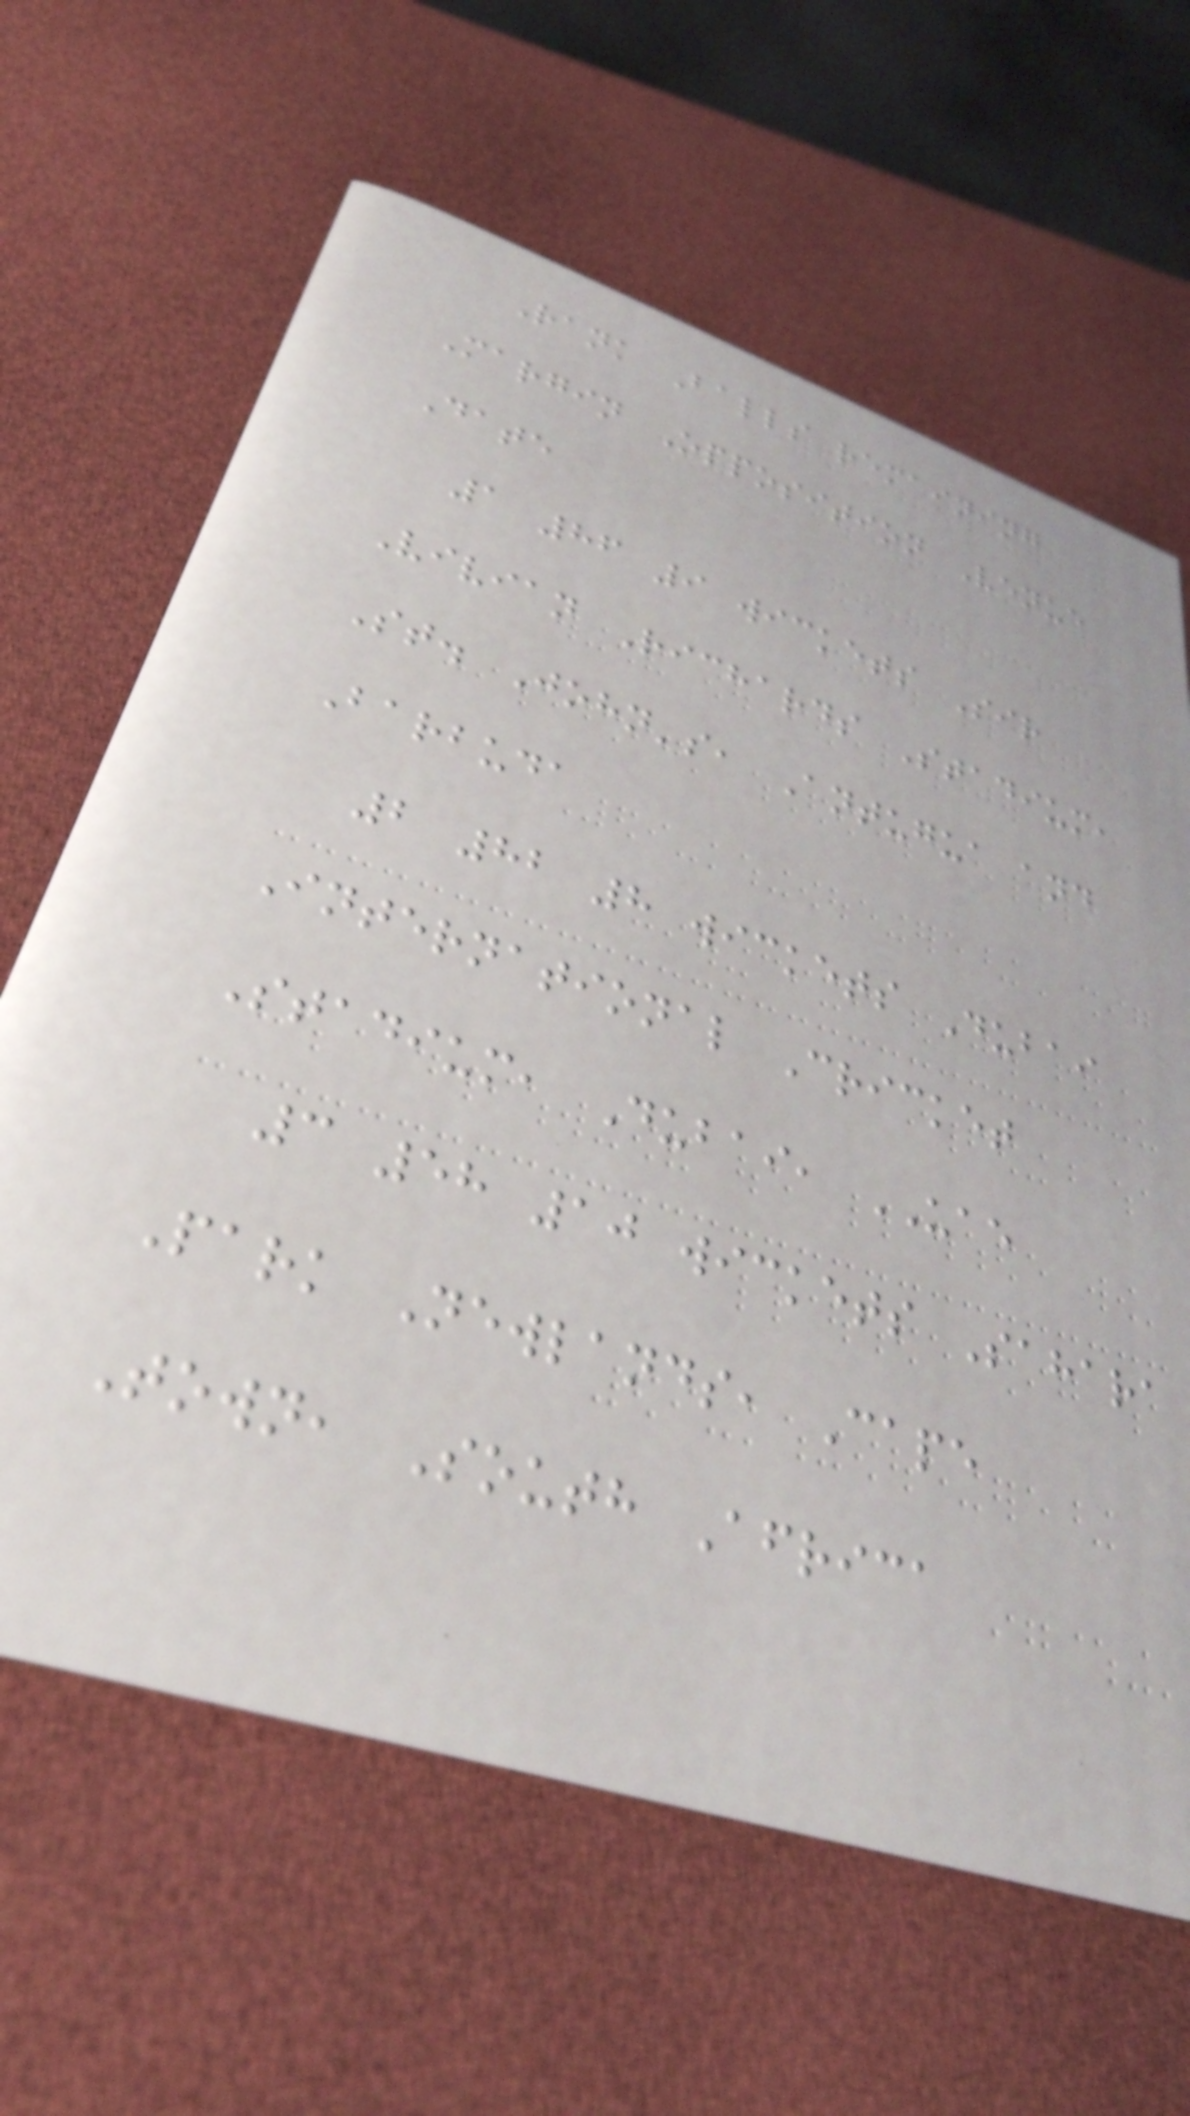Rank Balls remaining
Margin Opposition Venue
Date
1 86 9 wickets Sir
Vivian Richards Stadium,
St. John's, Antugua and
Barbuda
2 82 8 wickets Dubai
International Cricket
Stadium, Dubai, UAE
3 58 10 wickets Sahara
Park Newlands, Cape
Town, South Africa
